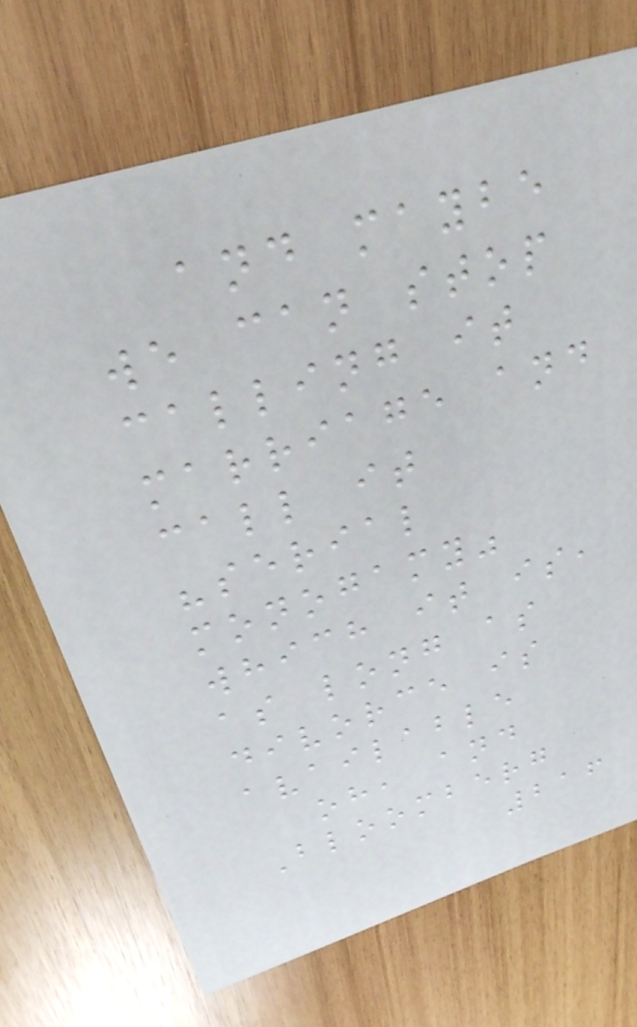and maybe
we can stop
calling it
marriage and
call it
"serial
monogamy"
which it is,
as long as
divorce is
available
oh, and
Bloomberg
216
